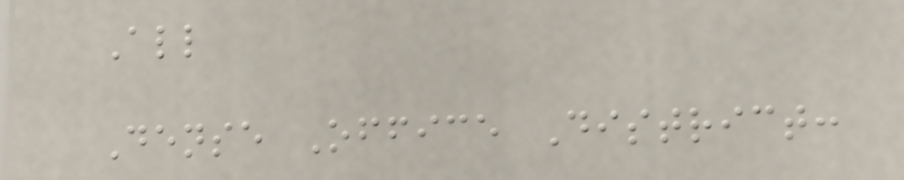All
Dense Office District:
